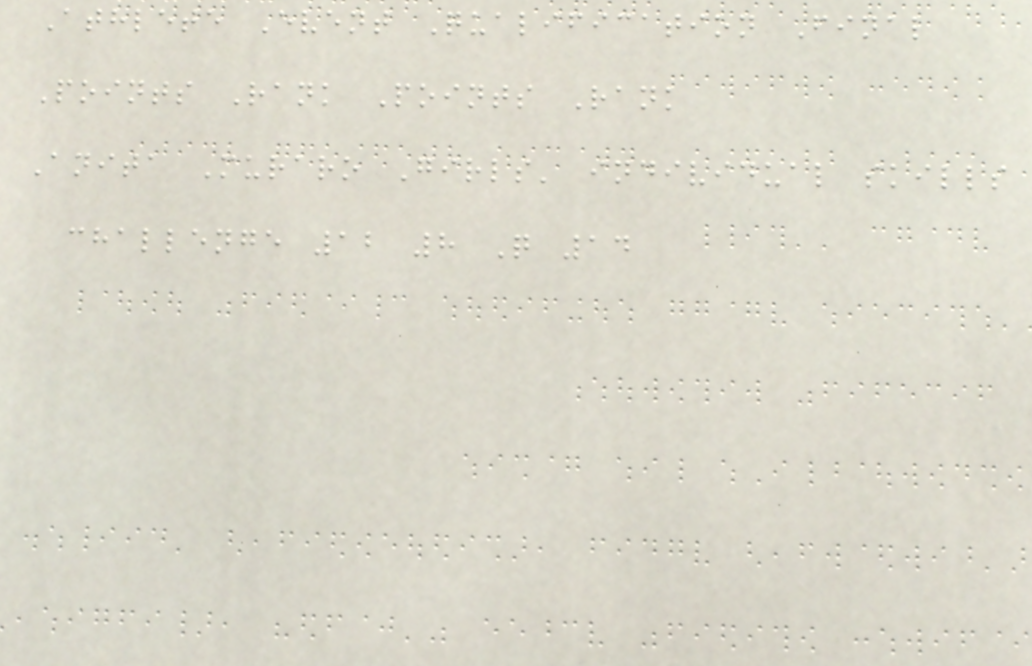Athlete Event Qualification Final
Points Rank Points Rank
Anita Muraro Girls' individual skills
challenge 12 8 Q 14
